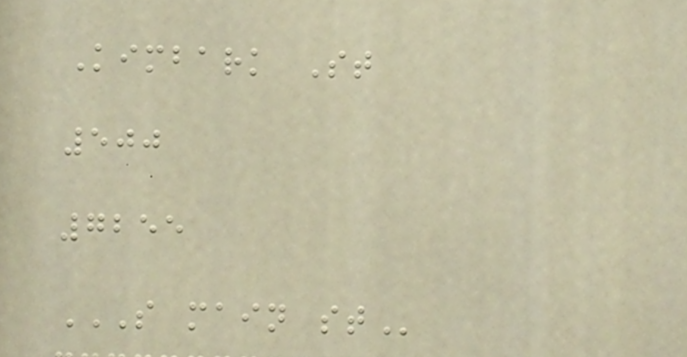Kimbark St
500
7255
S MAIN ST
